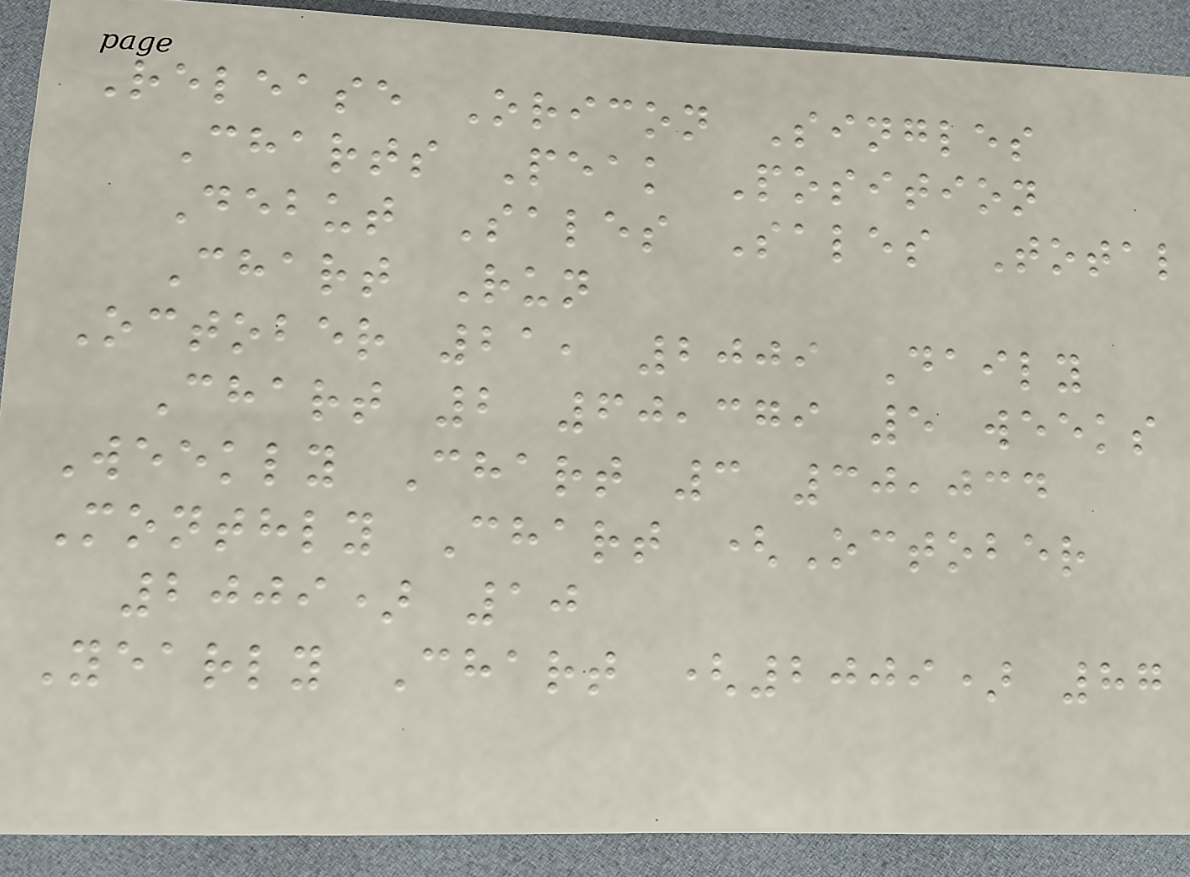Release Oricon Singles
Charts Peak Position
Debut Sales Sales Total
Chart Run
October 21, 2009 Daily
Chart 2 60,379 5 weeks
Weekly Chart 3 30,034
Monthly Chart (October
2009) 10
Yearly Chart (2009) 87
